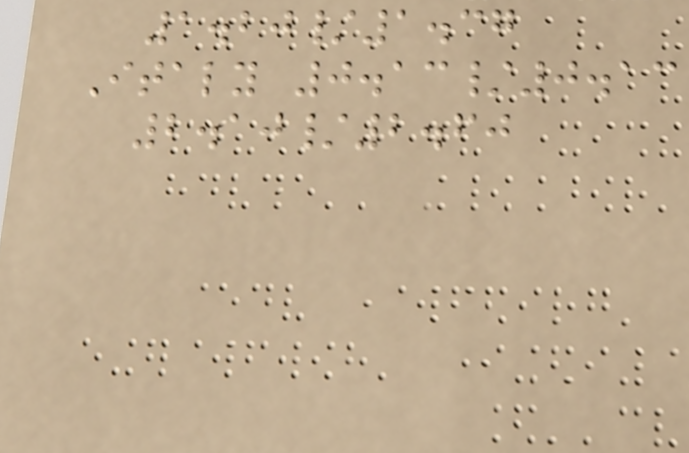1.20/1.37
Italy 0.13/0.13
2.10/2.60
